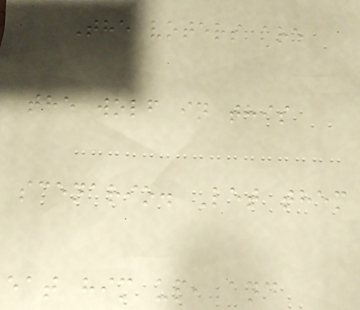The voters are
the wolf in this
scenario. Let them
eat him up, and
